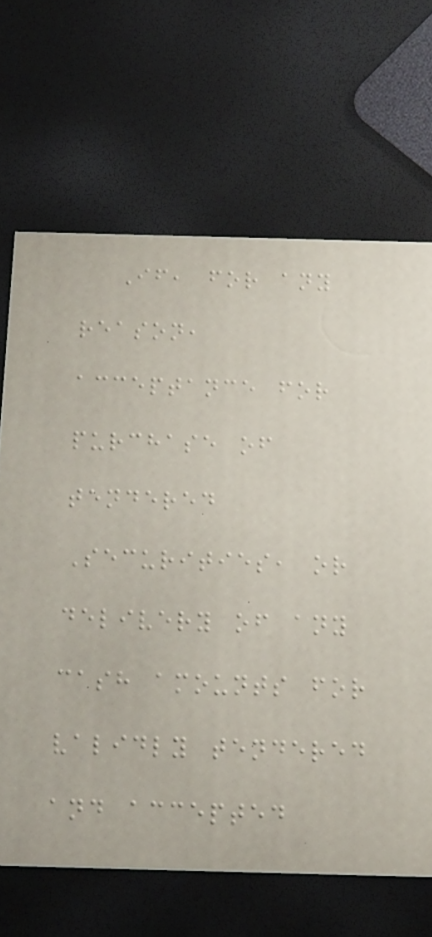If, for any
reason,
acceptance for
purchase of
tendered
Securities, or
delivery of any
cash amounts for
validly tendered
and accepted
